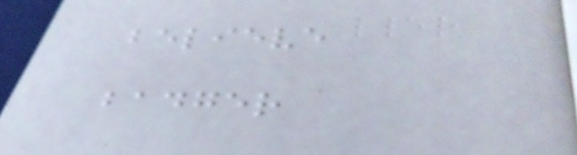believe
badger
